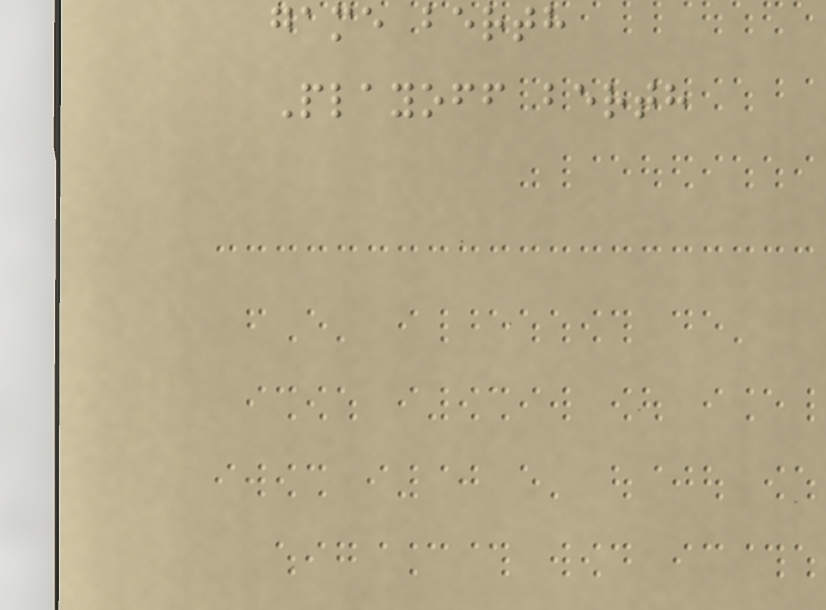game berth
Playoff berth
